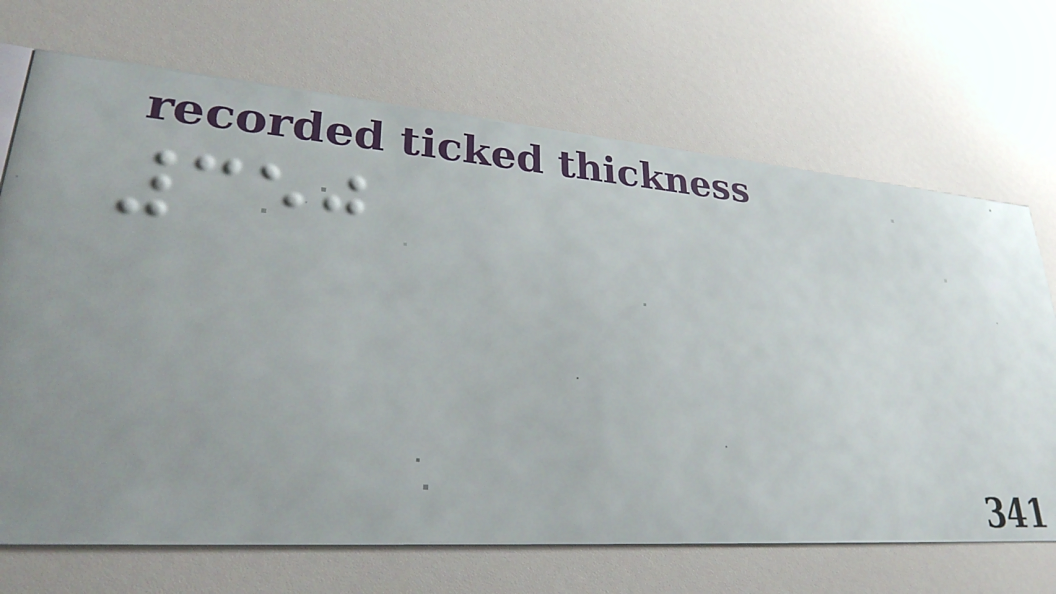350
